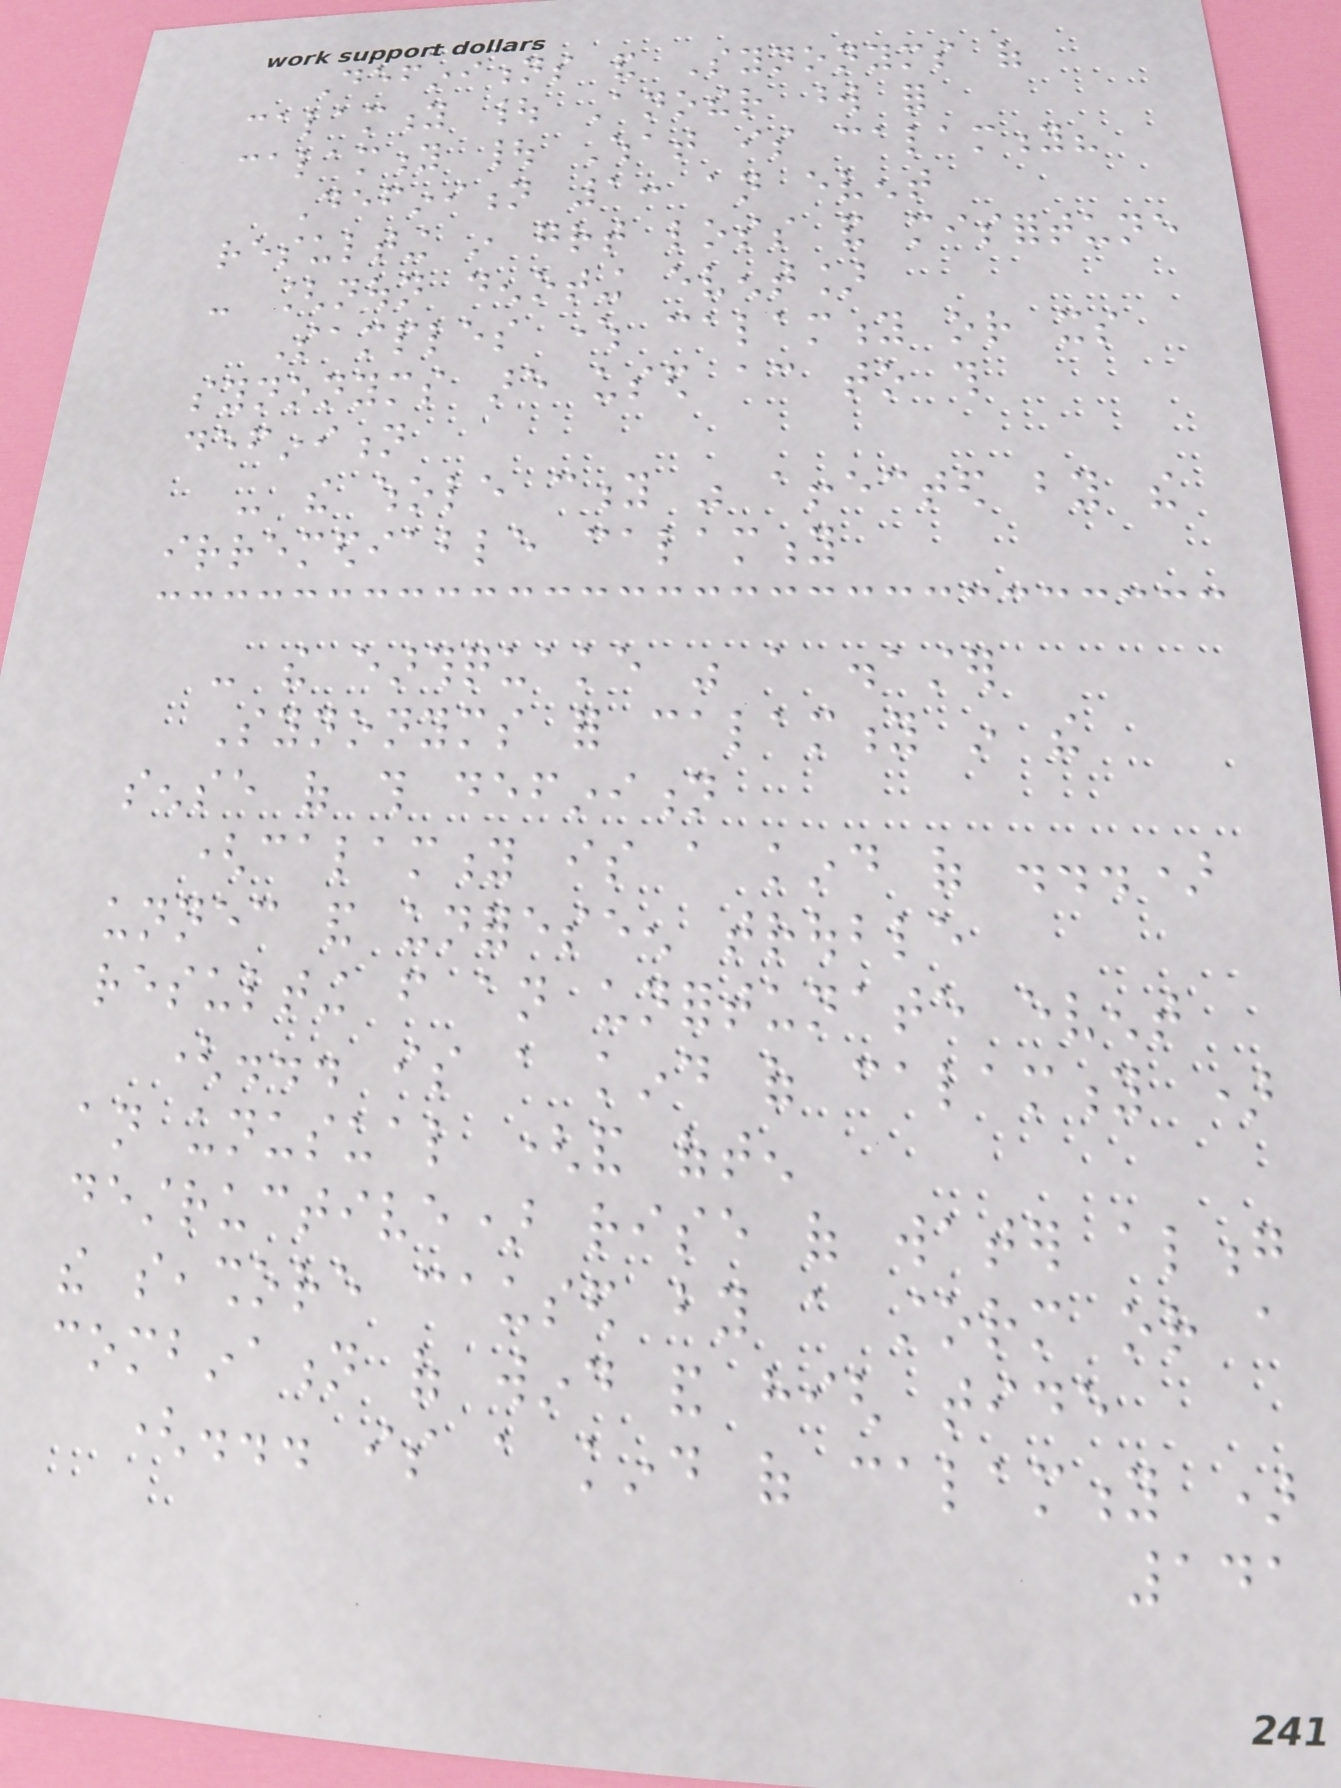Definitions and Synonyms of
calamity | Another word for
calamity | What is calamity?
Definition 1: an event
resulting in great loss and misfortune
- [noun denoting event]
Samples where calamity or its
synonyms are used according to this
definition
- the whole city was affected by the
irremediable calamity
- the earthquake was a disaster
Synonyms for calamity in the
sense of this definition
(calamity is a kind of ...)
unnecessary and unforeseen trouble
resulting from an unfortunate event
(... is a kind of calamity )
an unusual (and often
destructive) rise of water along
the seashore caused by a storm or a
combination of wind and high tide
(... is a kind of calamity )
141
